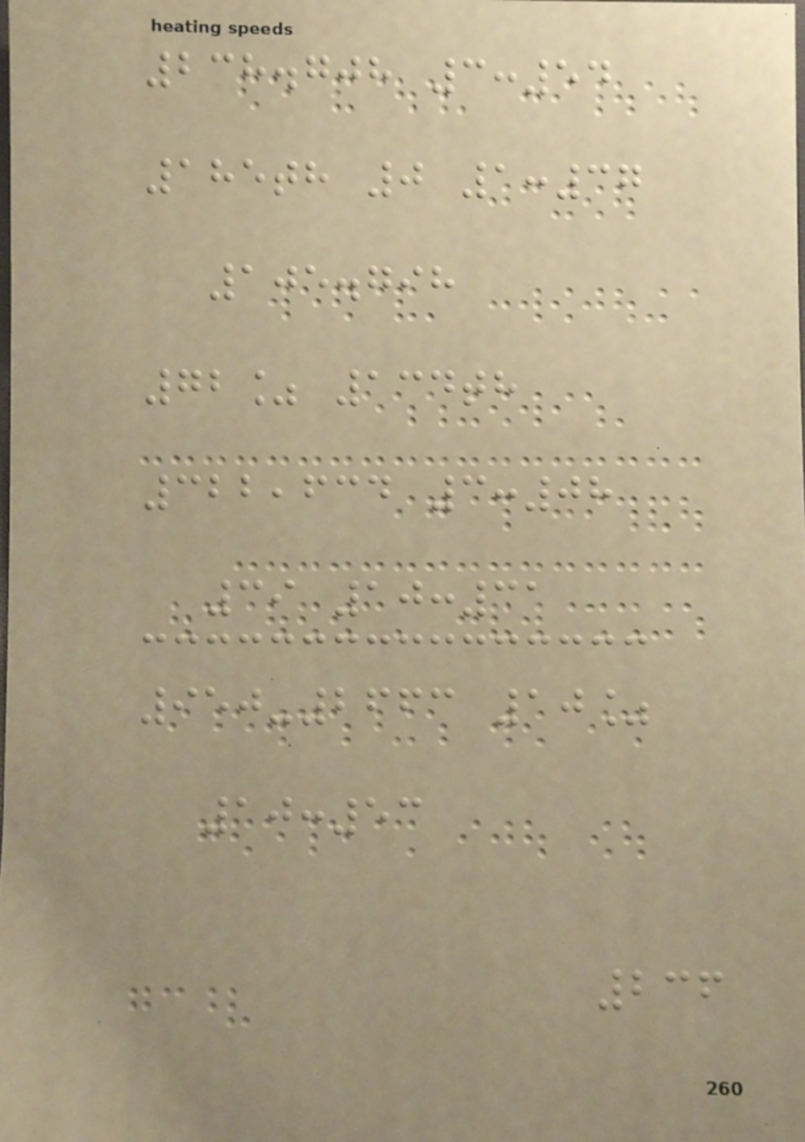238.708 3:54
185th 0 1:37
105.798
72% 134th
322,634 3:08
39 10:31
950-2663 10%
10:53
236
